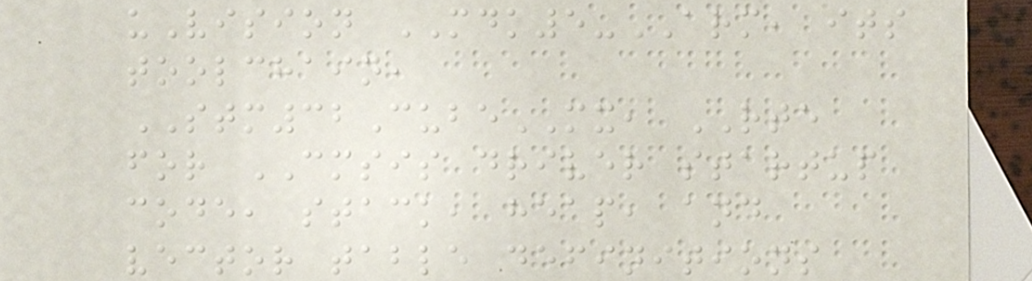uVision MDK5-ARM, its
toolchain,
STM32CubeMX, RTE
for CMSIS driver startup
code, stack, heap, and
vector table definitions
